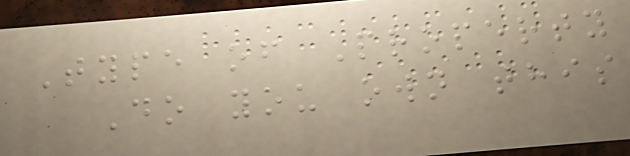Type of Property
Do you own this
